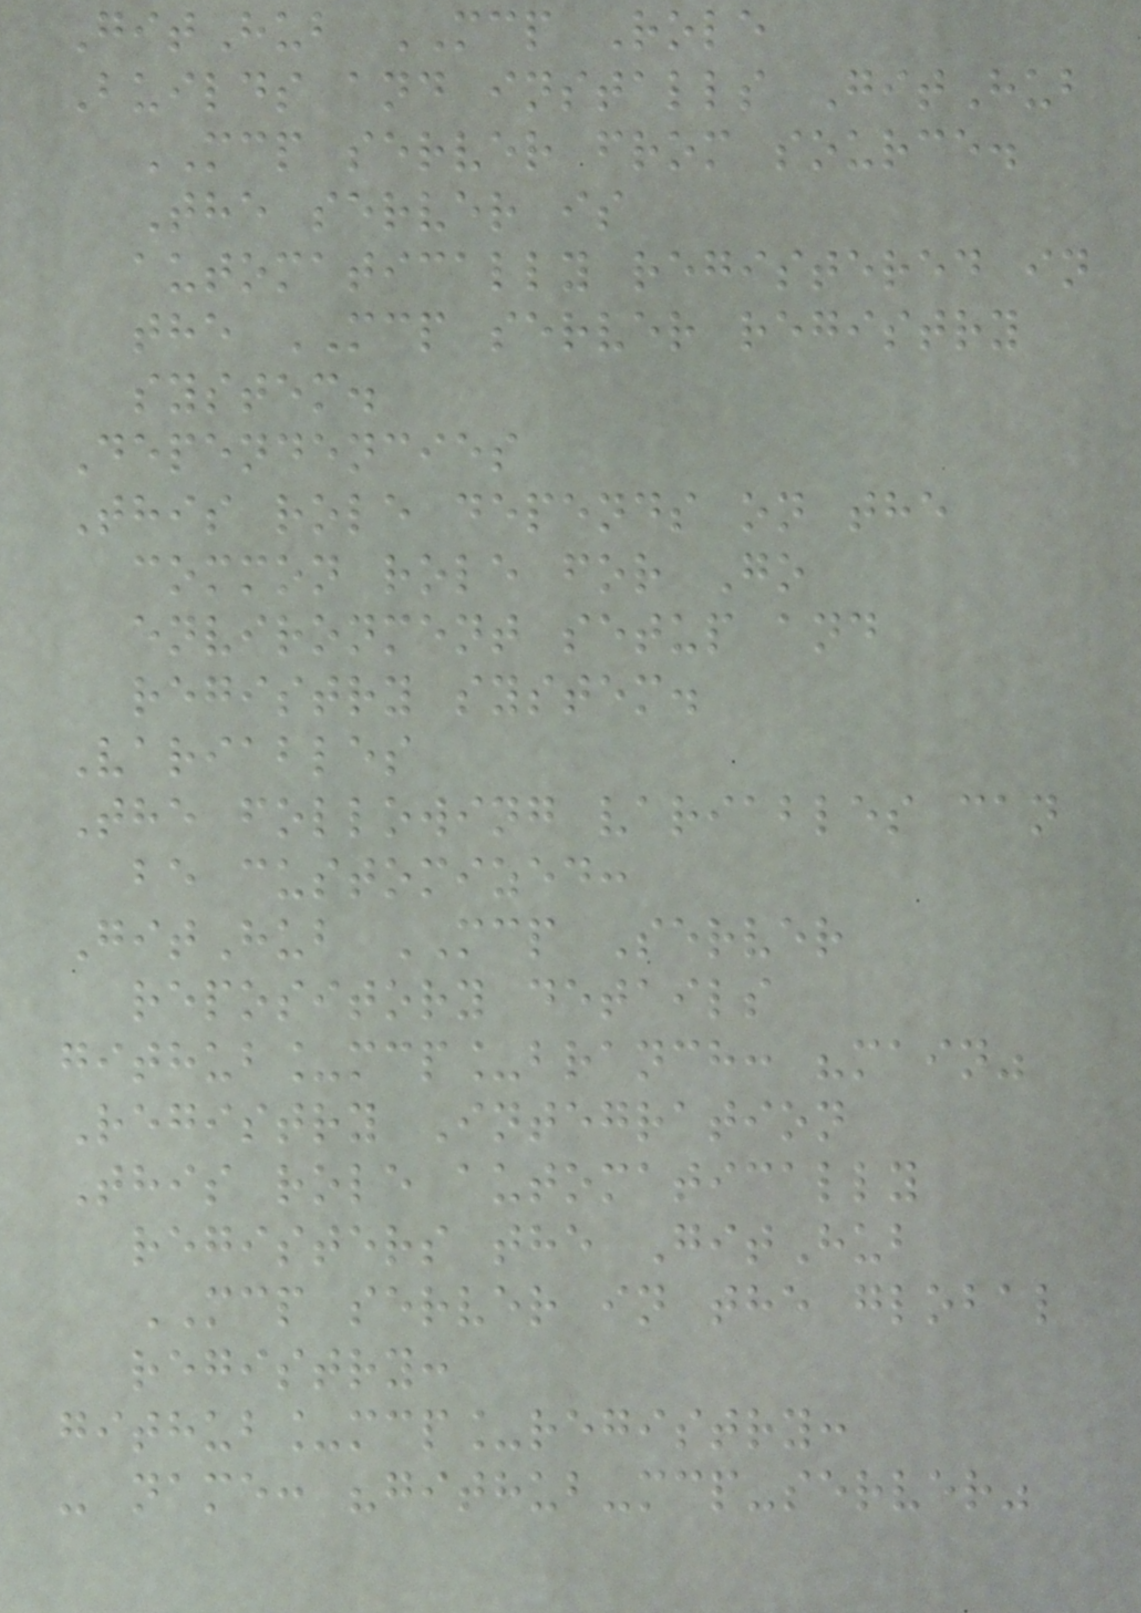GitHub MCP Role
Builds and installs GitHub
MCP server from source.
The server is
automatically registered in
the MCP server registry
system.
Dependencies
This role depends on the
common role for Go
environment setup and
registry system.
Variables
The following variables can
be customized:
GitHub MCP Server
repository details
github_mcp_branch: "main"
Registry Integration
This role automatically
registers the GitHub
MCP server in the global
registry:
github_mcp_registry:
- name: "github-mcp-server"
